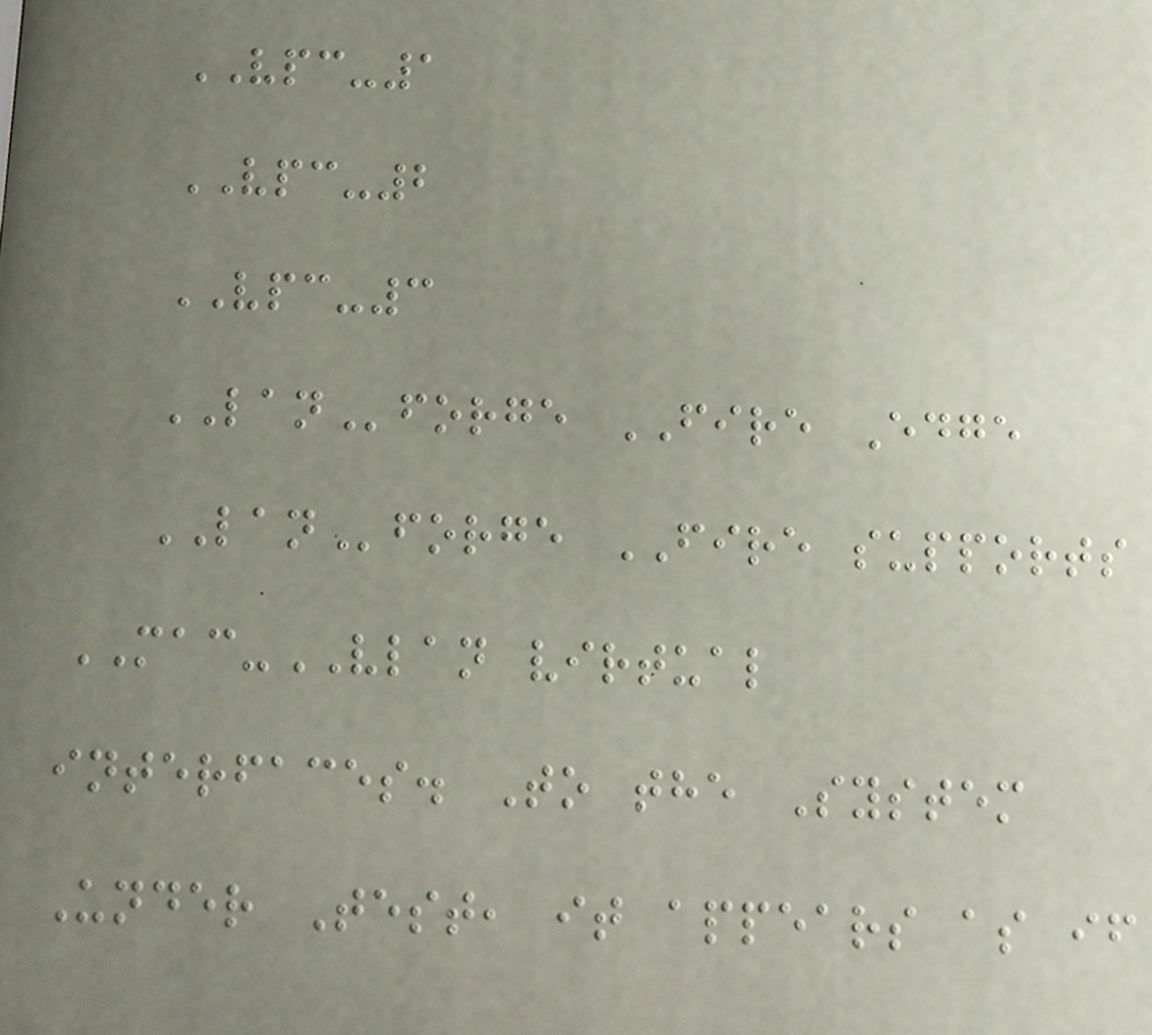VPC-1
VPC-2
VPC-3
LANforge FIRE Edge
LANforge FIRE supports
MAC-VLAN virtual
interfaces. To the System
Under Test, it appears as if
